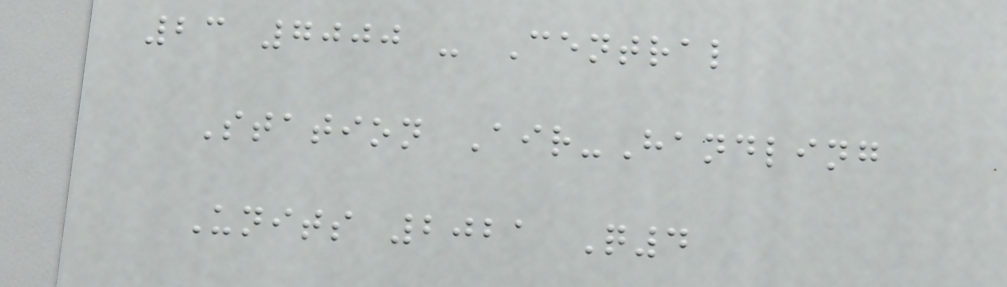23 7000 - Central
Station Air-Handling
Units 2021 Q4
